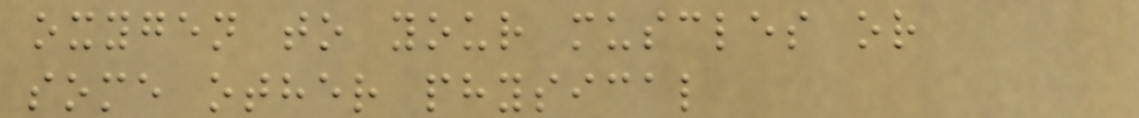oxygen to your muscles or
some other physical
